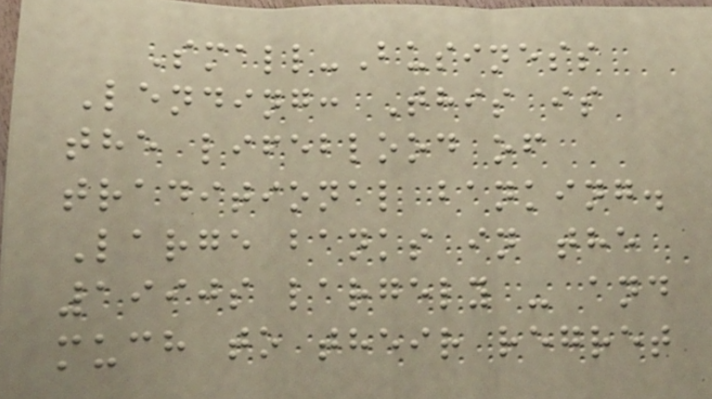Small-Business
Lending: This is
the lifeblood of
traditional banking.
Large banks in the
1990s largely - and
much to their regret
